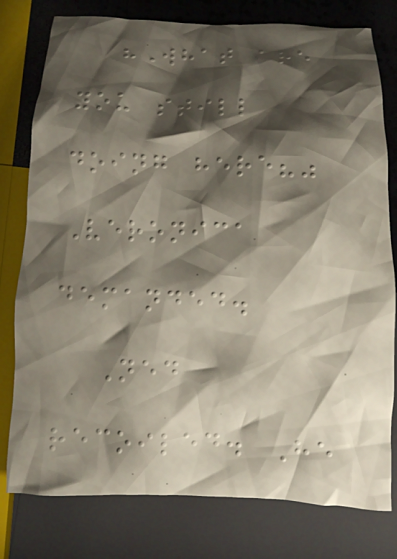"What are
you still
doing here?"
Veronica
demanded.
Ned
recoiled. He
